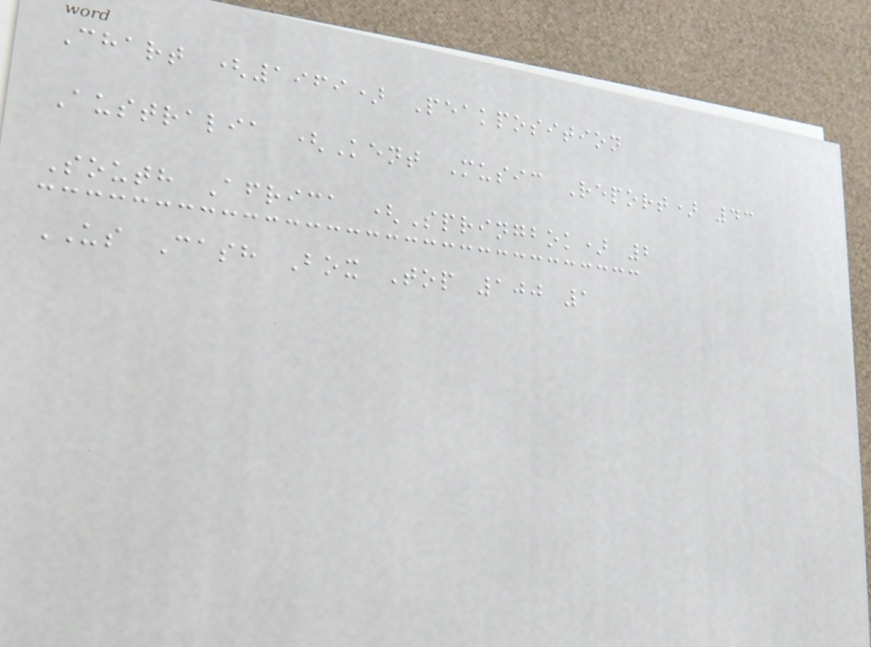Chart (1969) Peakposition
Australia (Kent Music Report) 43
South Africa (Springbok) 2
US Cash Box Top 100 1
